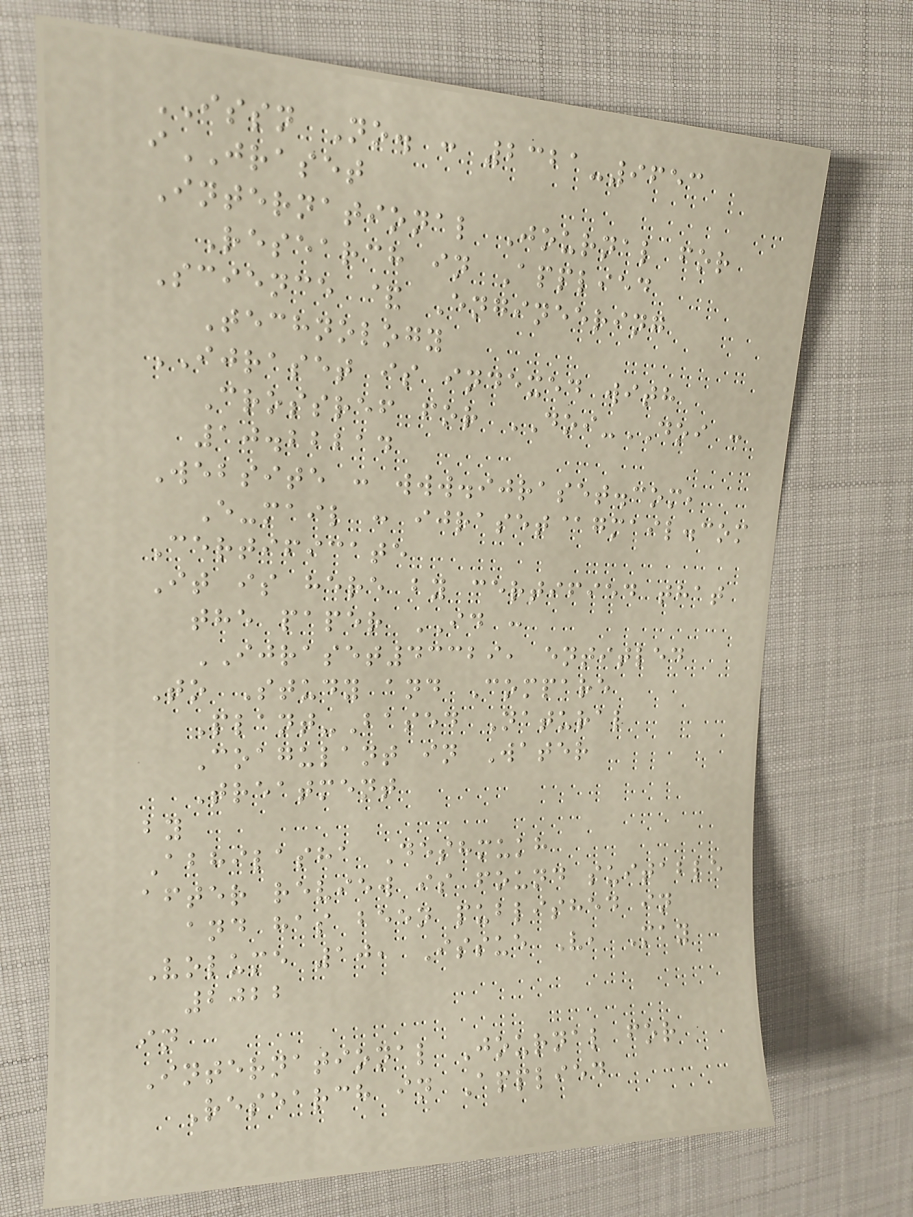ISSN No. : 2321-9653
iJRASET
International Journal for
Research in Applied
Science & Engineering
Technology
IJRASET is indexed with
Crossref for DOI-DOI :
10.22214
Website : www.ijraset.com,
E-mail : ijraset@gmail.com
Certificate
It is here by certified that
the paper ID :
IJRASET43329, entitled
To Study and Compare
Plant-Based Natural
Coagulant in Water
Treatment
by
Abhilasha Deshmukh
after review is found suitable
and has been published in
Volume 10, Issue V, May
2022
in
International Journal for
Research in Applied
